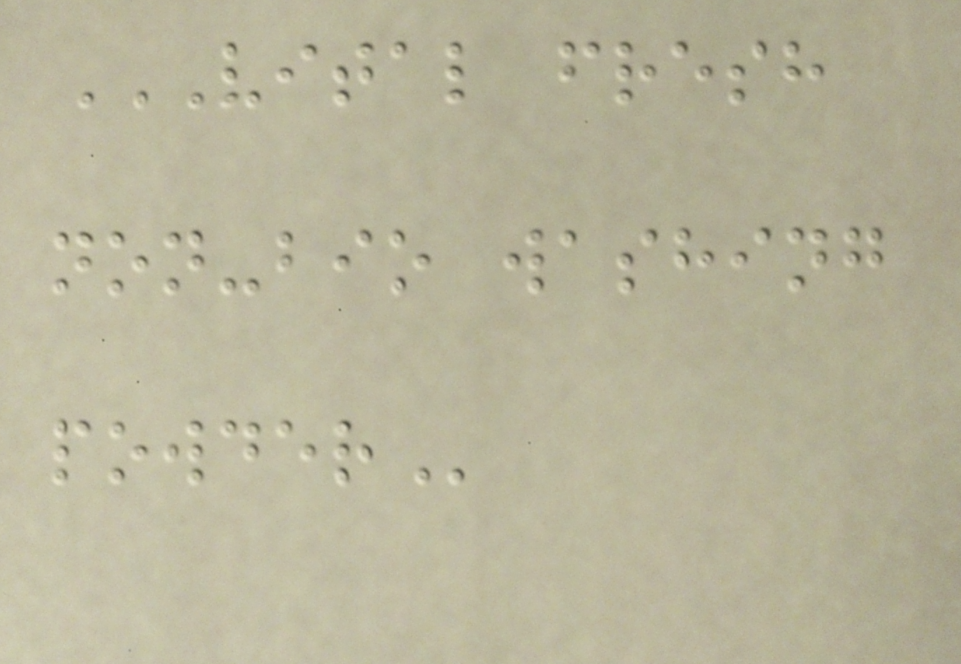VITAL FRESH
NON-BIO WASHING
POWDER
